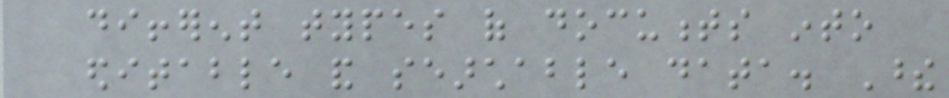different types of documents into
editable and searchable data. These
